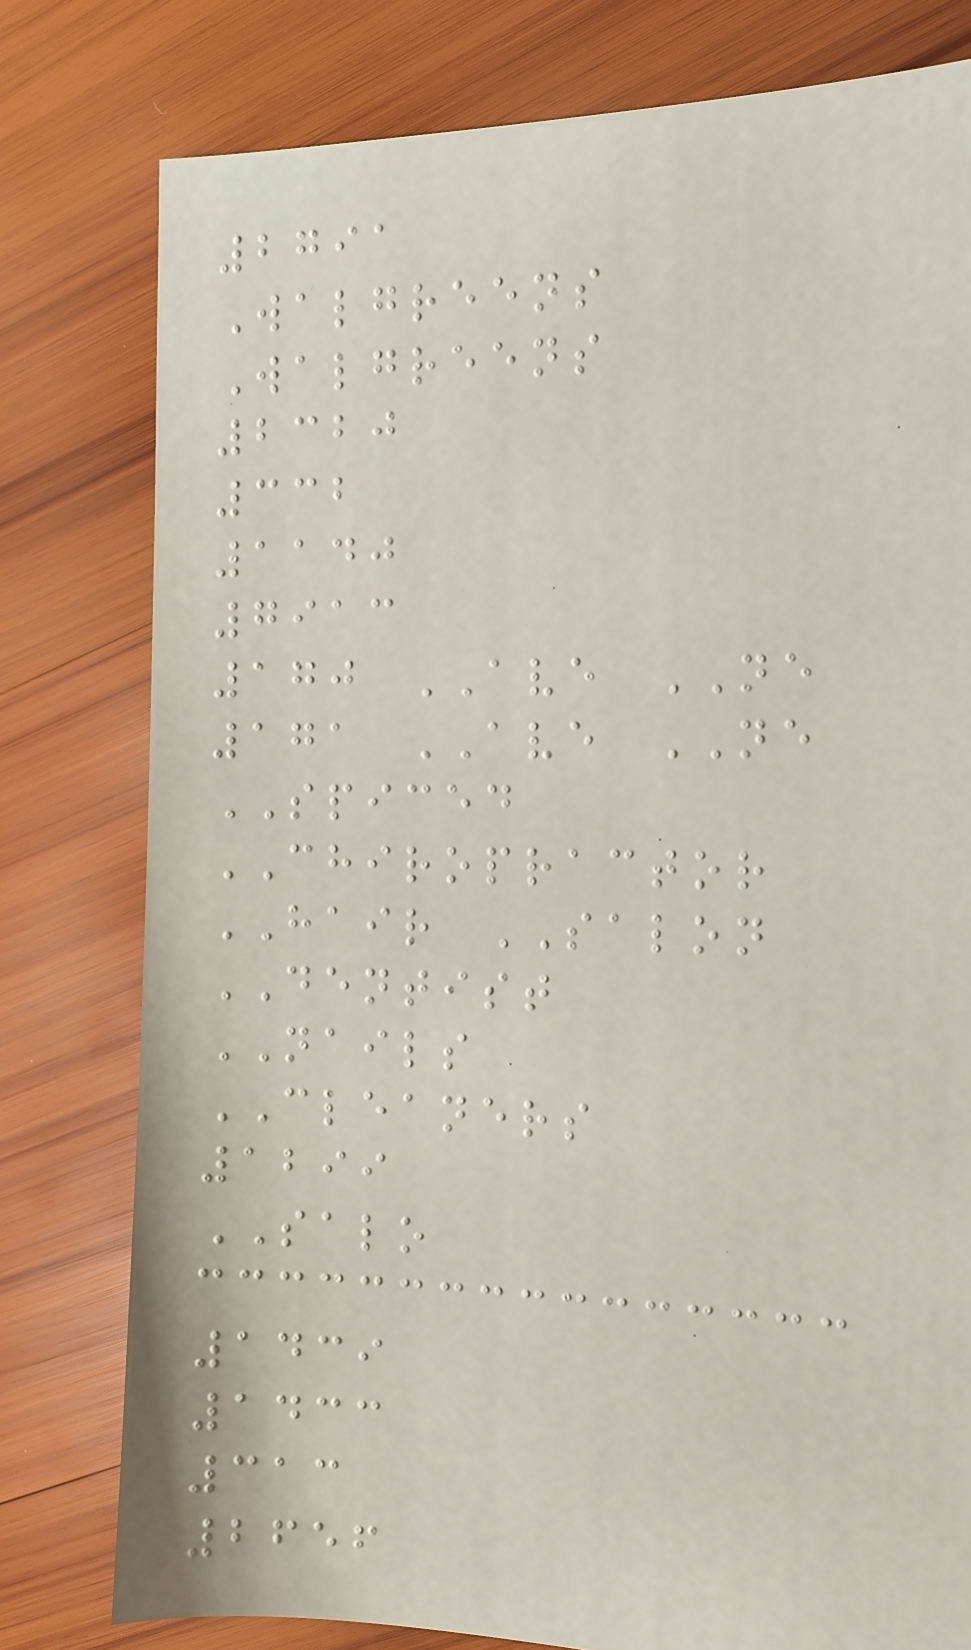2791
Walgreens
Walgreens
2320
332
1140
7913
170 AVE NE
171 AVE NE
SPICED
CHIROPRACTOR
HAIR SALON
DENTIST
NAILS
CLEANERS
1299
SALO
1439
1433
313
2656
